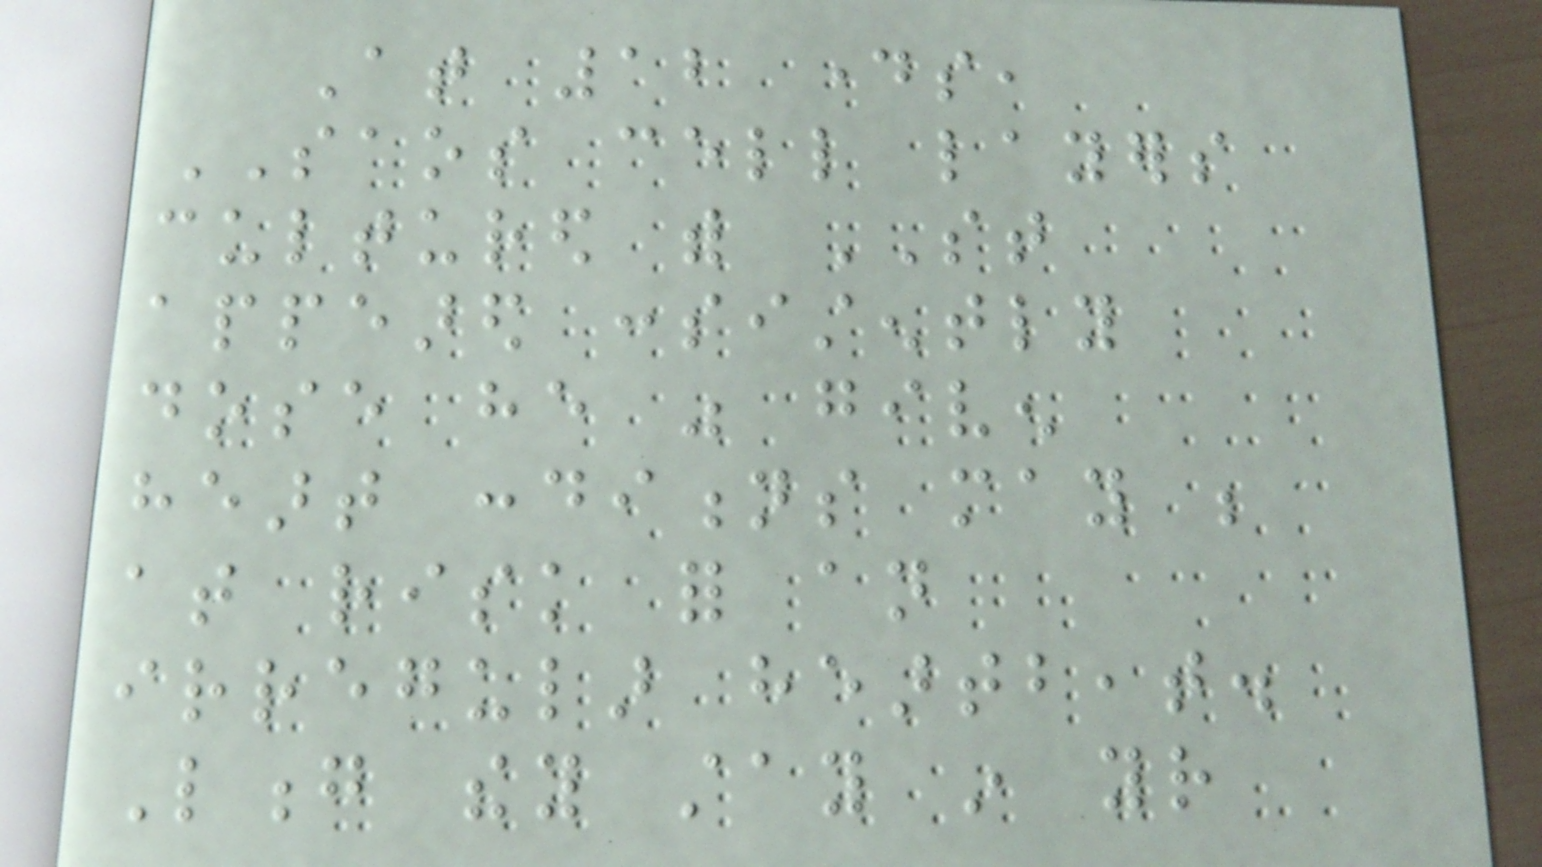At 12 days,
SAOS cell layers
cultured with ST
appeared consistently
dose he was given
heart conditions may be
at risk for an
irregular heartbeat.
Long they stay in your
